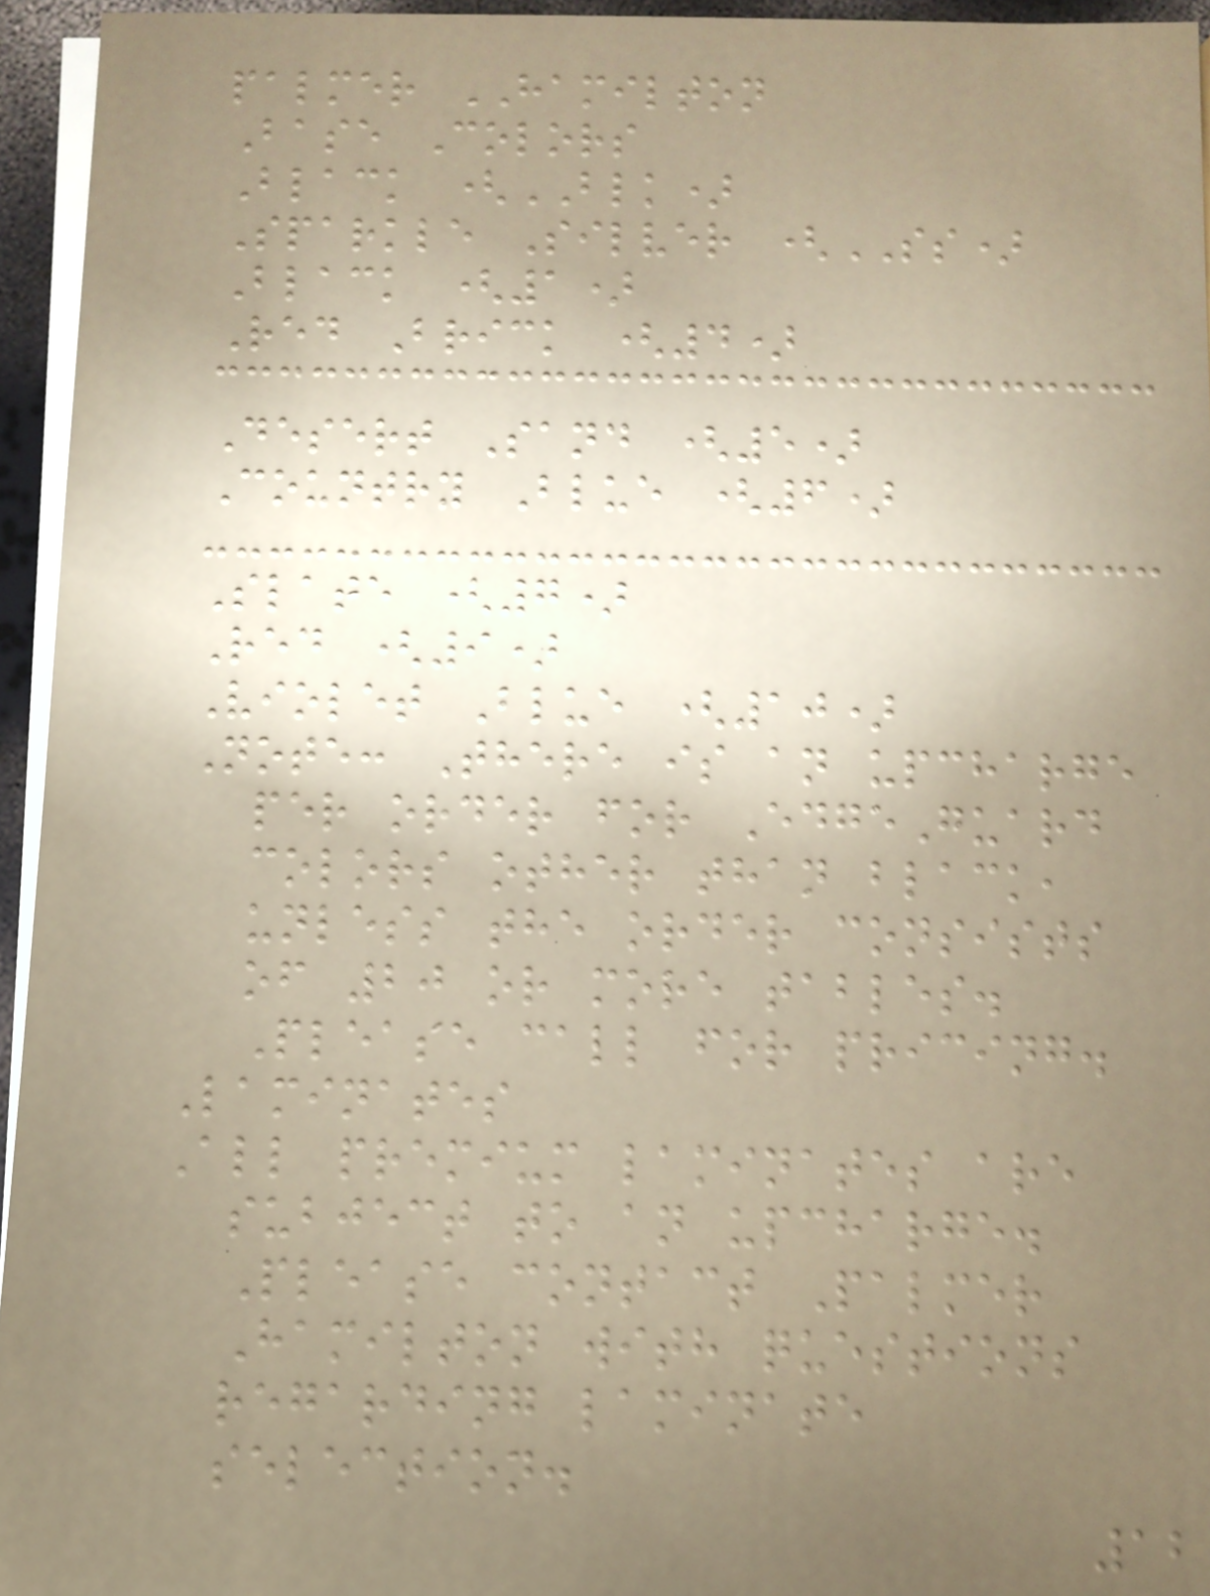palmer HAMILTON
Base Colors
Black (BLK)
Sparkle Silver (SS)
Black (1)
Red Brick (4)
Desert Sand (5)
Country Blue (6)
Slate (7)
Red (9)
Violet Blue (10)
Note: There is an upcharge
per order for EdgeGuard
colors other than black,
unless the order consists
of 20 or more tables.
Please call for pricing.
Laminates
All premium laminates are
subject to an upcharge.
Please contact Palmer
Hamilton with questions
regarding laminate
selection.
12
